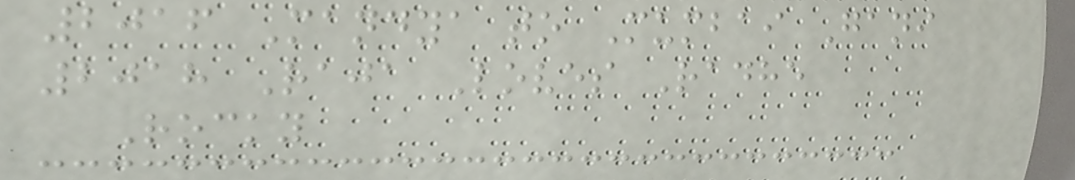2016 Mandya to Mumbai Gani
2018 Raja Loves Radhe
Rocky
